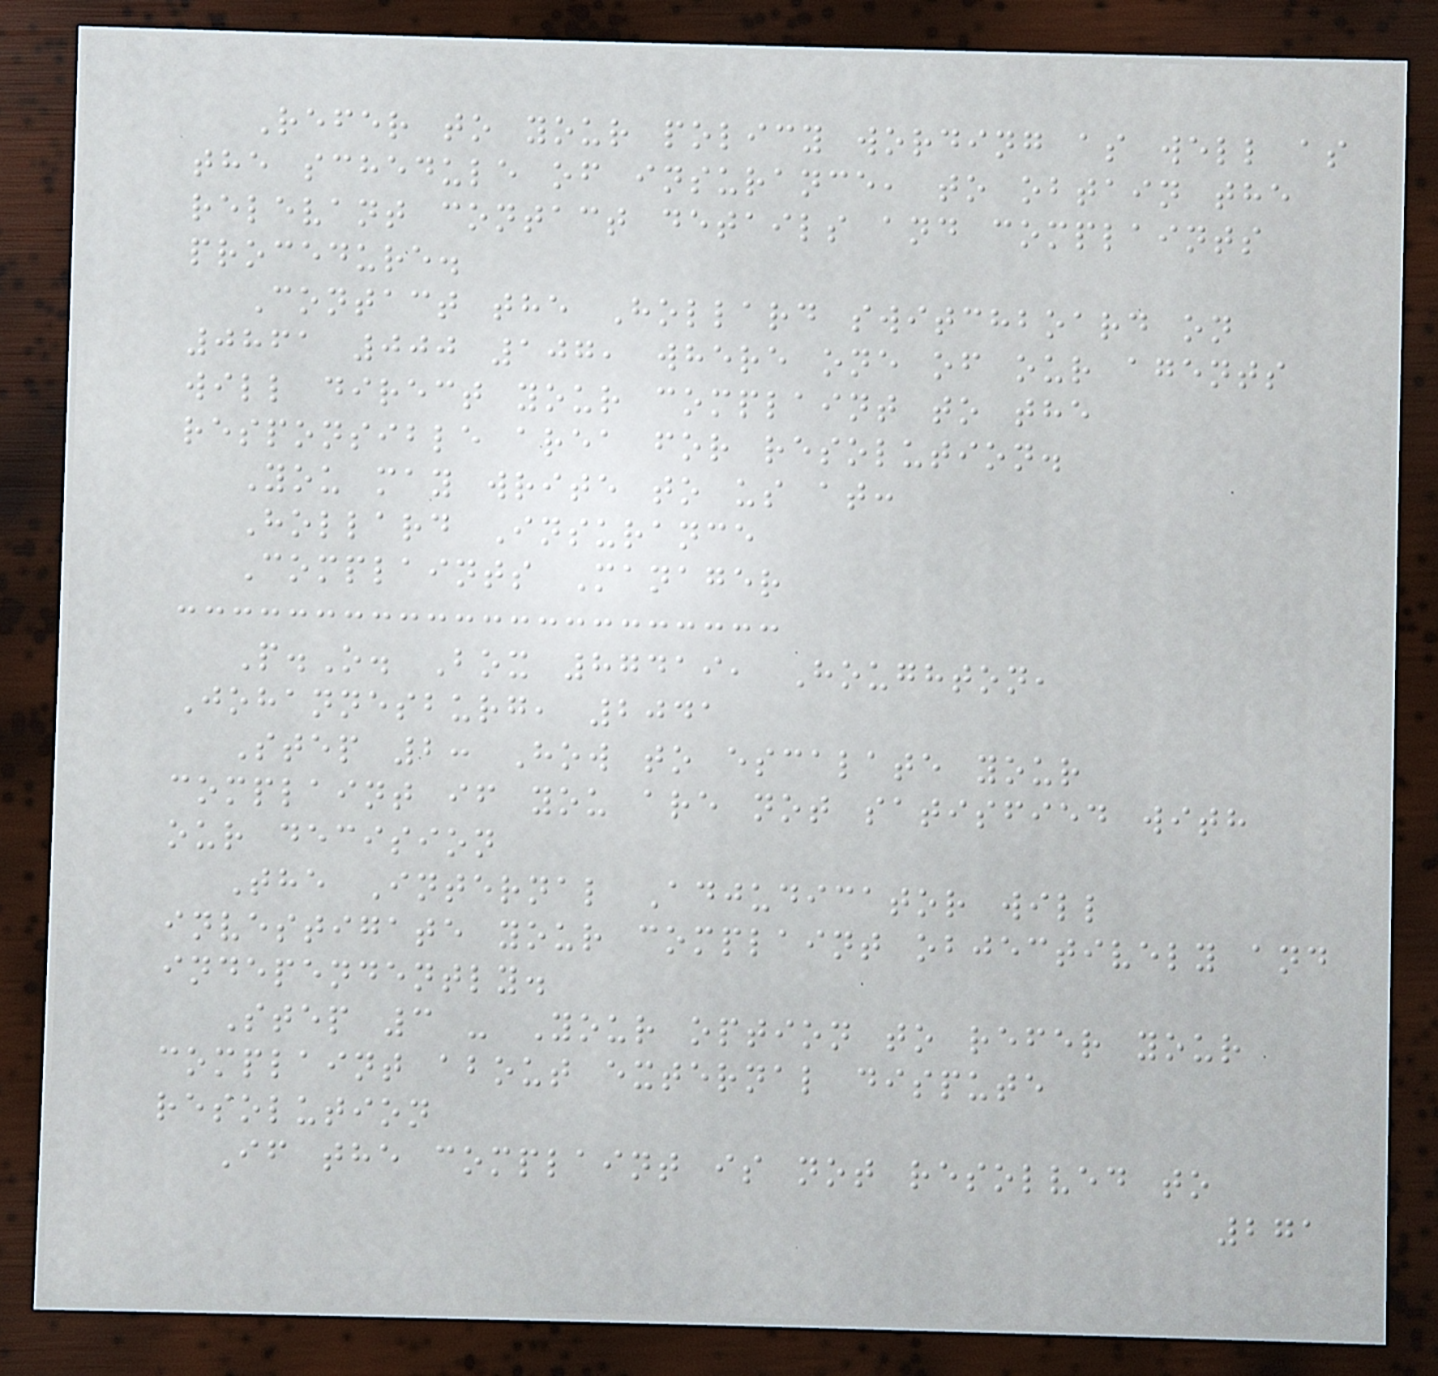Refer to your policy wording as well as
the schedule of insurance, to obtain the
relevant contact details and complaints
procedure.
Contact the Hollard switchboard on
0861 000 107, where one of our agents
will direct your complaint to the
responsible area for resolution.
You may write to us at:
Hollard Insurance
Complaints Manager
P.O. Box 87419, Houghton,
Johannesburg, 2041
Step 2: How to escalate your
complaint if you are not satisfied with
our decision
The Internal Adjudicator will
investigate your complaint objectively and
independently.
Step 3 - Your option to refer your
complaint about external dispute
resolution
If the complaint is not resolved to
271
